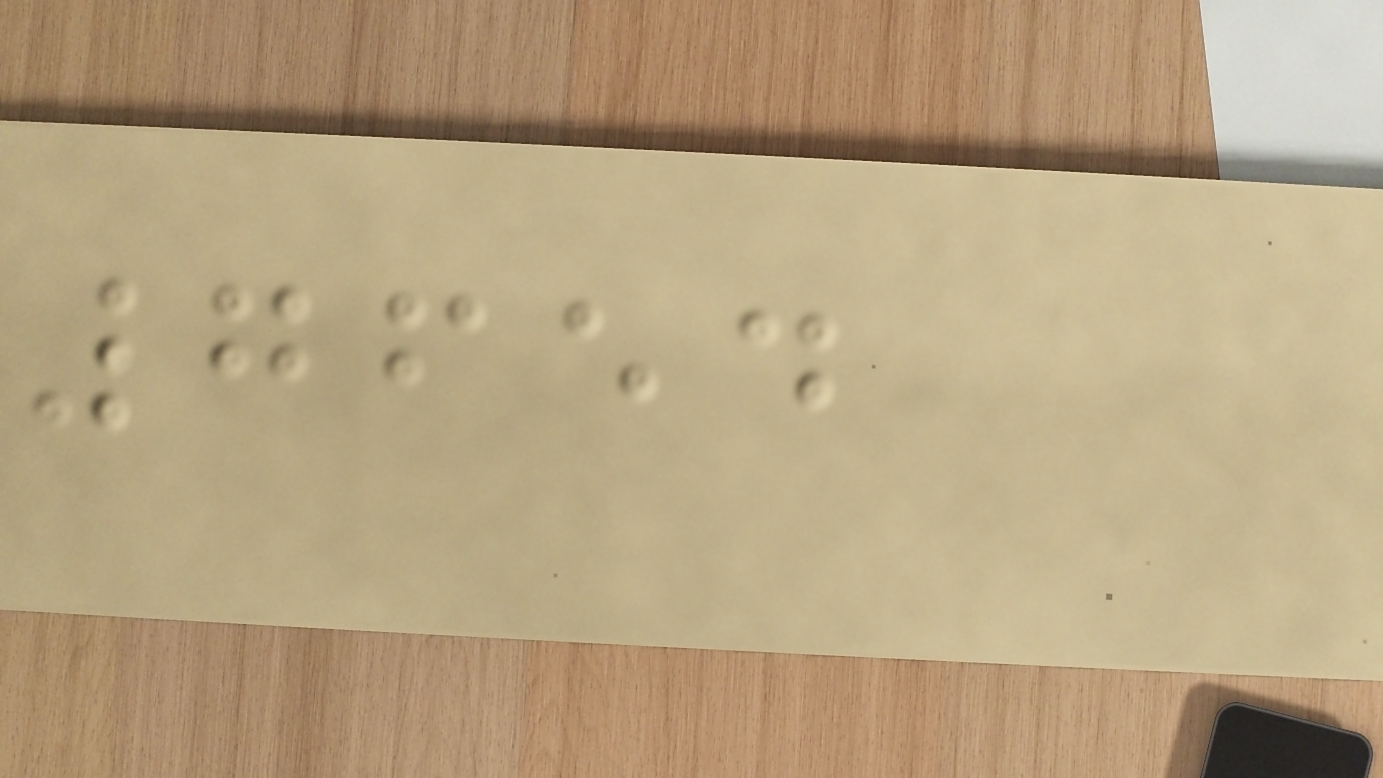7654
